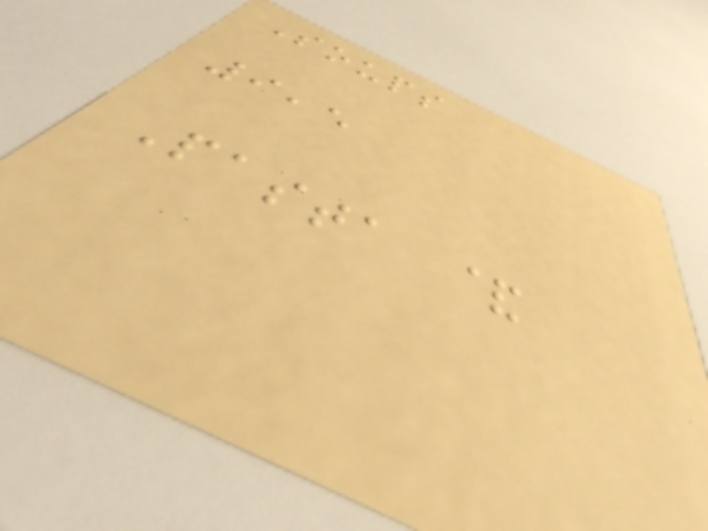Soups
9,5
Pasta &
